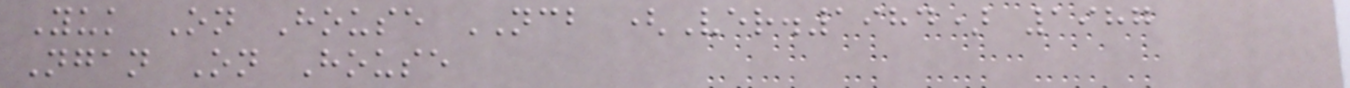Yuk On House NCB (Ver.1984) 1987
Ngan On House
